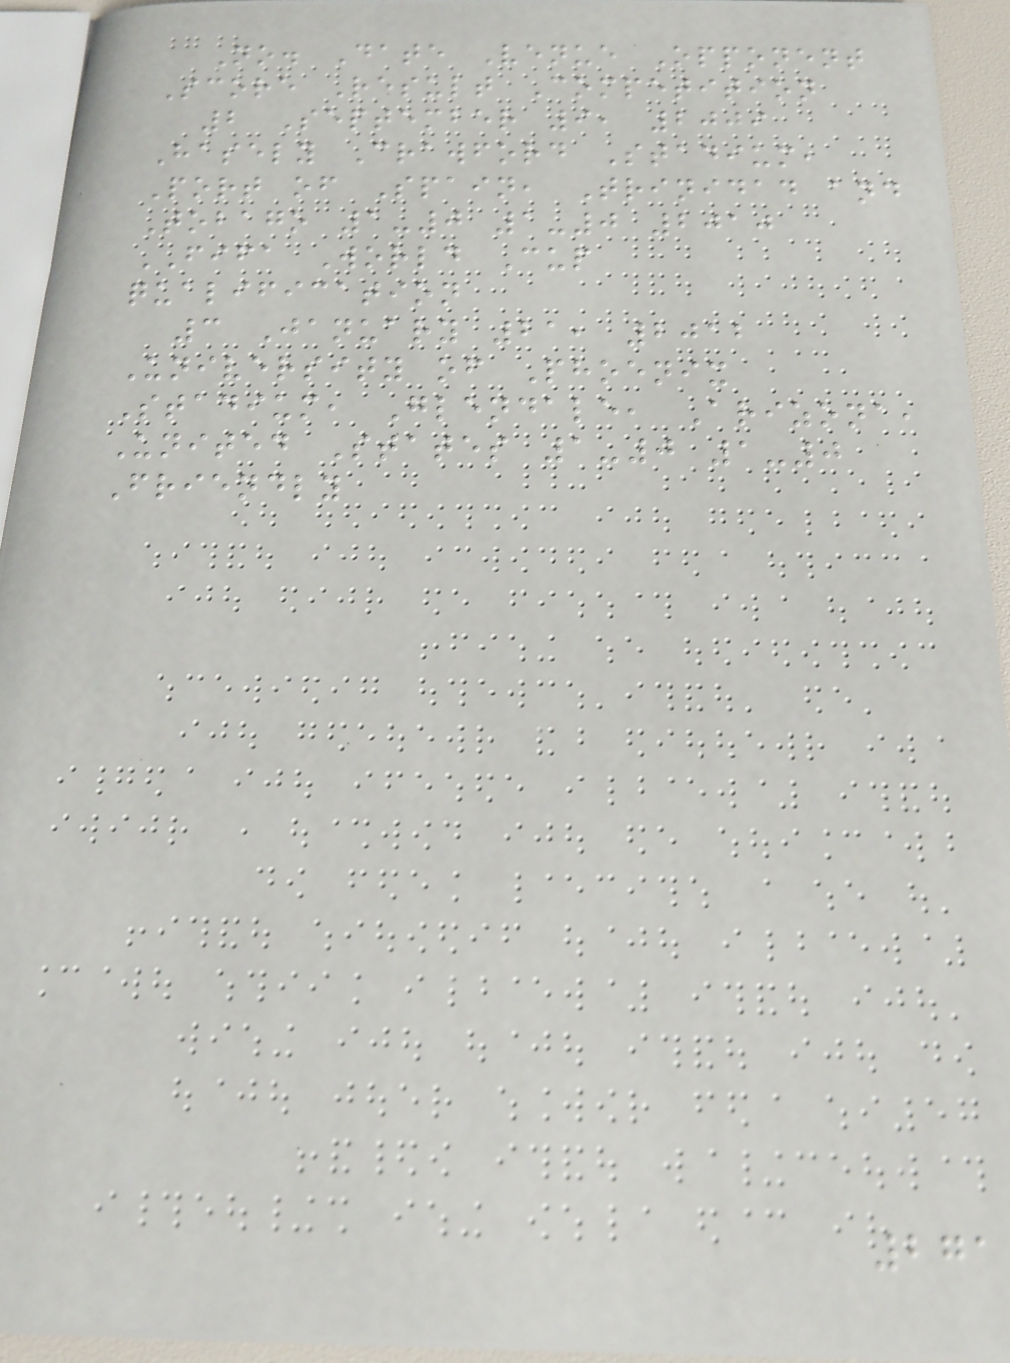No. Date Venue Opponent
Score Result Competition
2 September 9, 2009
Hasely Crawford Stadium,
Port of Spain, Trinidad and
Tobago 1-0 1-0 2010
FIFA World Cup
qualification
3 January 21, 2012
University of Phoenix
Stadium, Glendale, Arizona,
United States 1-0 1-0
Friendly
271
